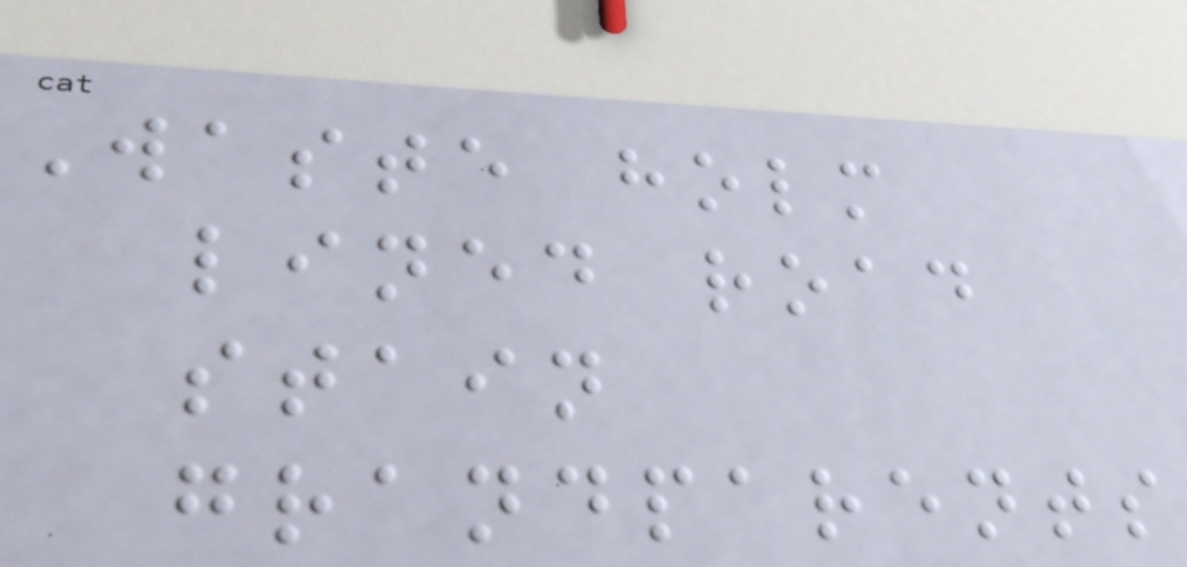Waste holm
lined road
stain
grandparents
